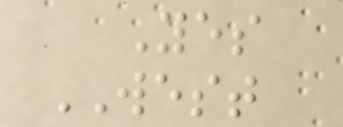Yes
WEST
